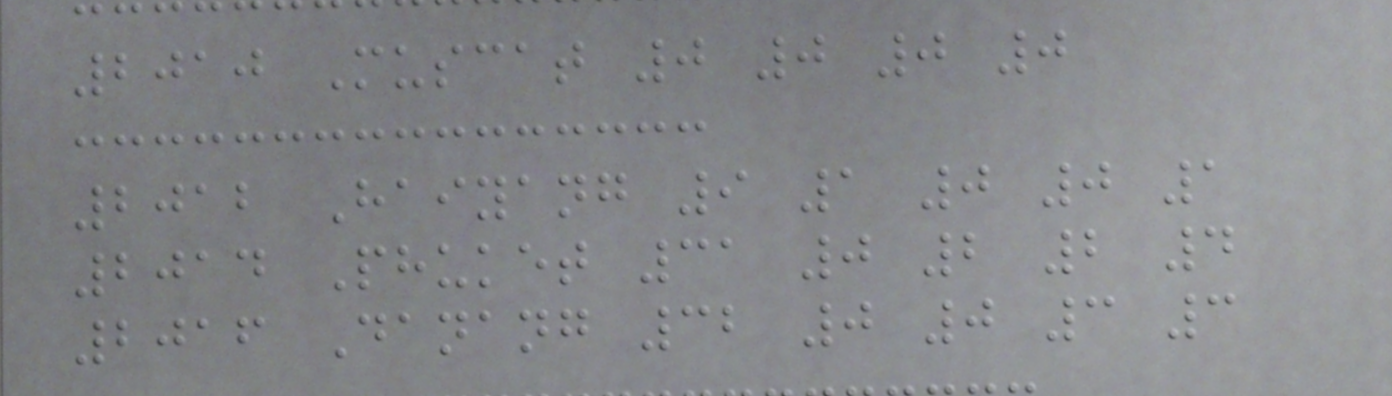2010 Muscat 0 0 0 0
2012 Haiyang 9 1 0 0 1
2014 Phuket 31 0 2 2 4
2016 Danang 32 0 0 3 3
